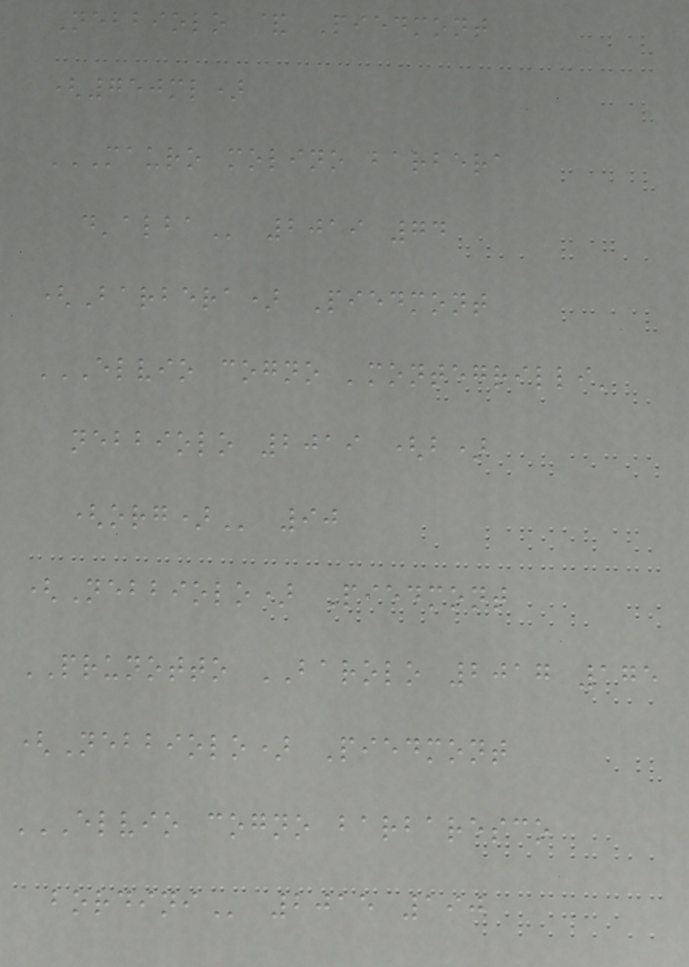Nebbiolo & Piedmont
(750ml)
MAURO MOLINO BARBERA
D'ALBA 2019 74
(Barbera) Piedmont
ELVIO COGNO 'MONTEGRILLI'
NEBBIOLO 2019 (B)
(ORG) 90
(Nebbiolo) Piedmont
PRUNOTTO BAROLO 2017 175
(Nebbiolo) Piedmont
ELVIO COGNO BARBARESCO
BORDINI 2015 190
